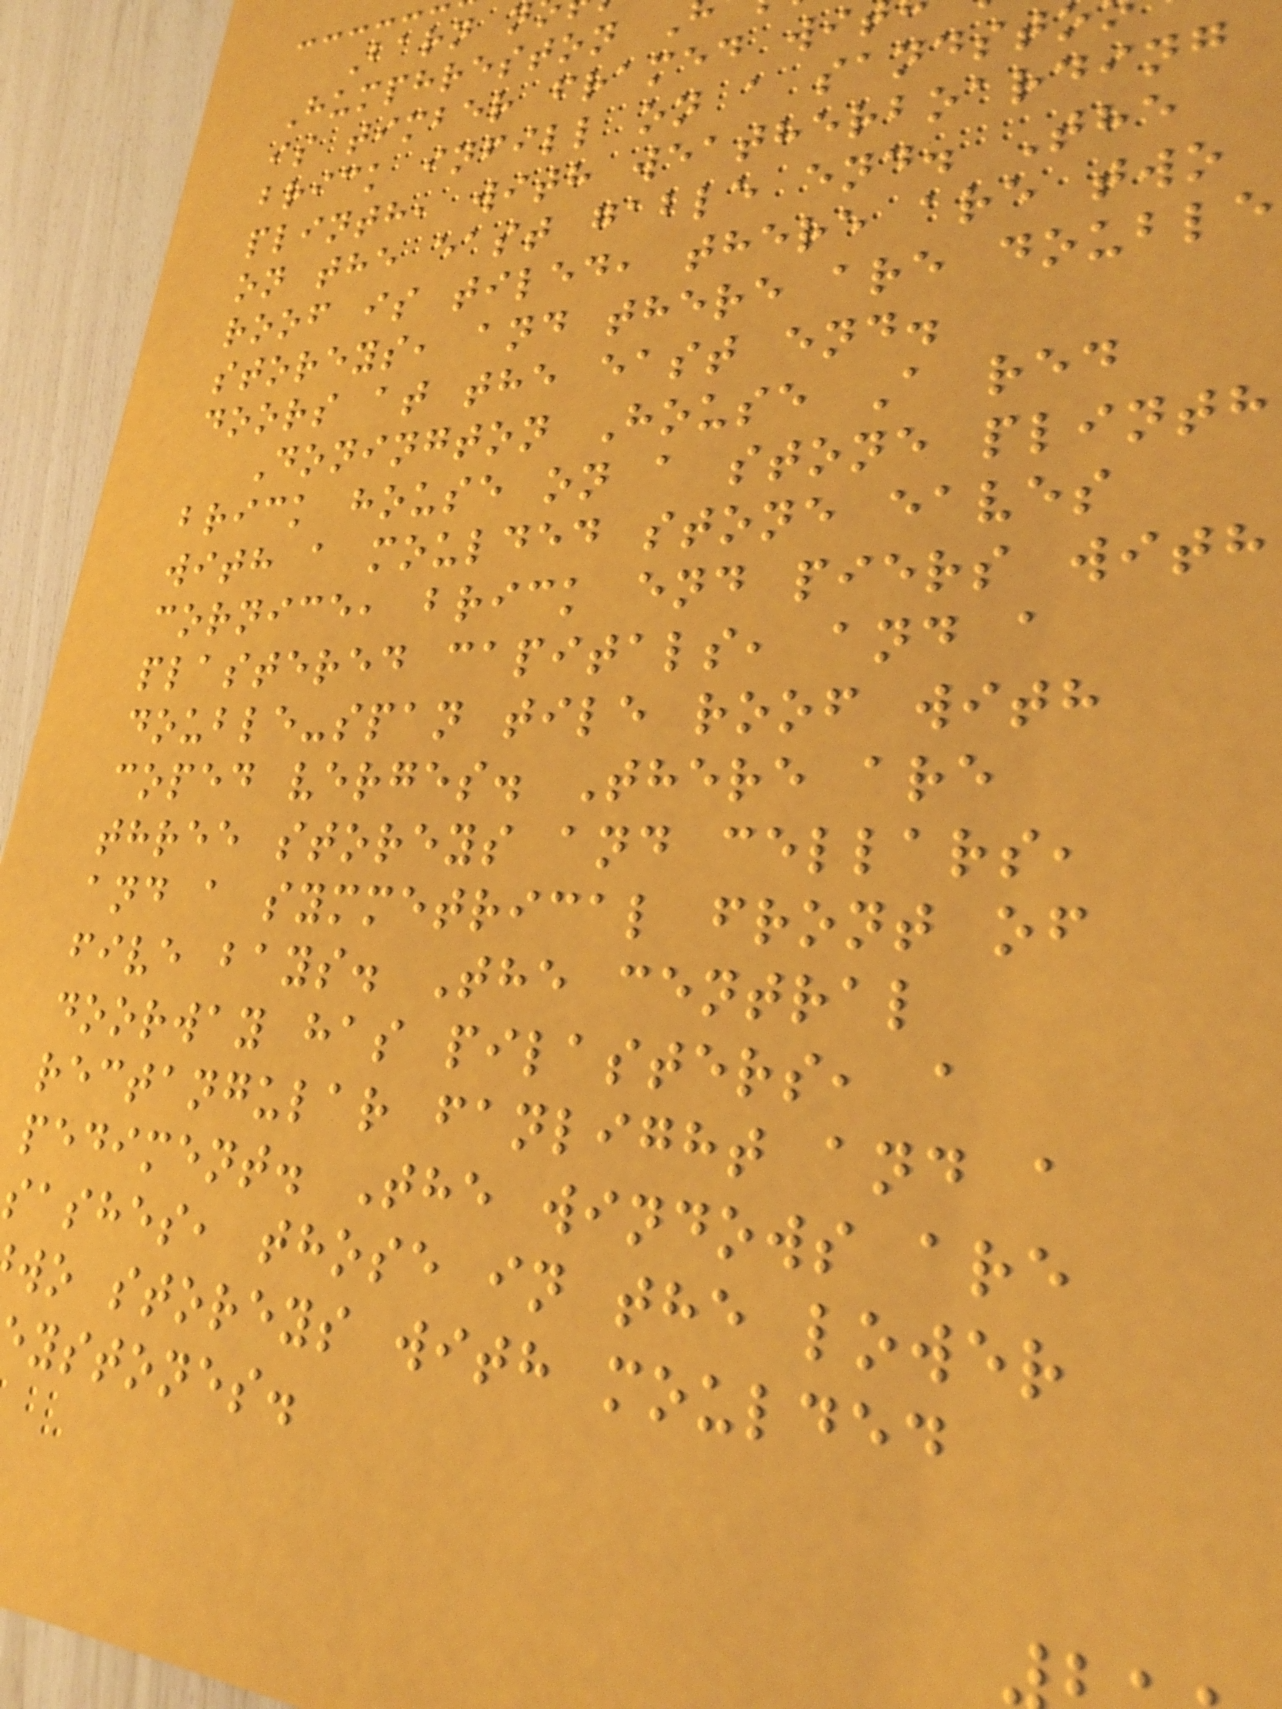Barn n
Humphreston
is timber framed wi
brick infill on a sandst
plinth, with weatherboarding
on the east gable end. The
roof is tiled, there are two
storeys, and there are double
doors at the east end.
Donington House A red
brick house on a stone plinth
with a moulded stone eaves
cornice, brick end piers with
plastered capitals, and a
double-span tile roof with
coped verges. There are
three storeys and cellars,
and a symmetrical front of
five bays. The central
doorway has pilasters, a
rectangular fanlight and a
pediment. The windows are
sashes, those in the lower
wo storeys with moulded
ystones.
